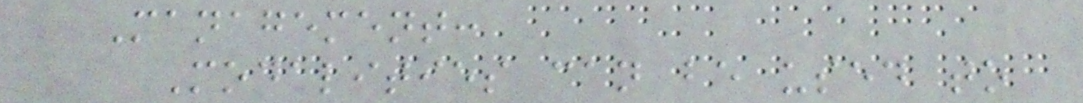Management:
Modalities can be used to
